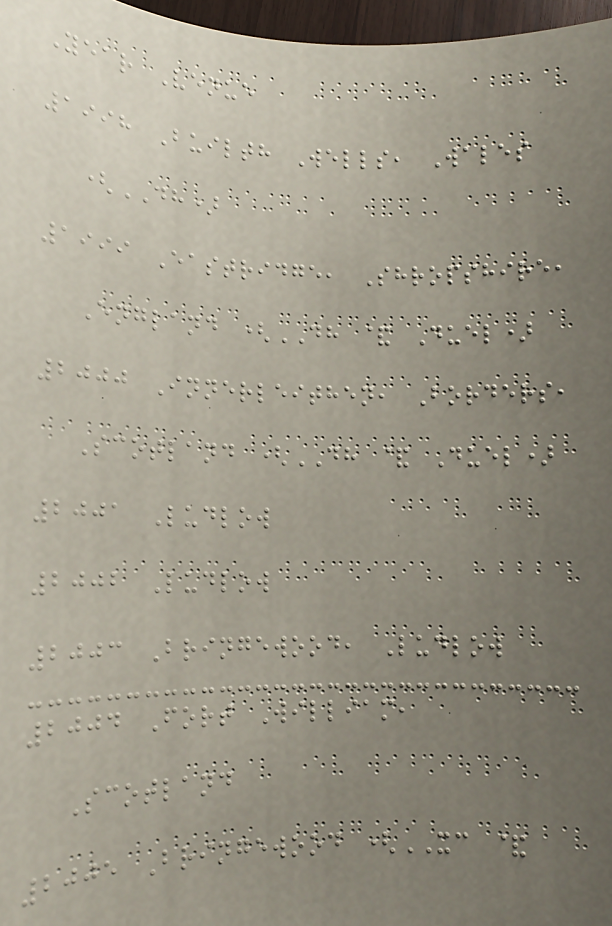Year Venue
1998 Builth Wells, Wales
(DH)
1999 Eastridge, Shropshire,
England (DH & Duel)
2000 Innerleithen, Borders,
Scotland (DH & Duel)
2001 Ludlow
2002 Ludlow
2003 Bringewood, Ludlow
2004 Fort William,
Scotland
2005 Bringewood (XC &
